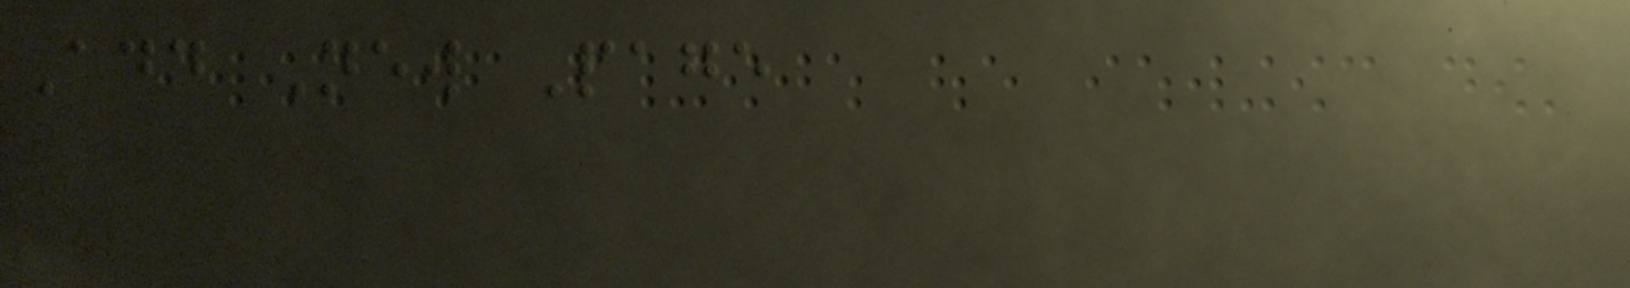Add New Page
